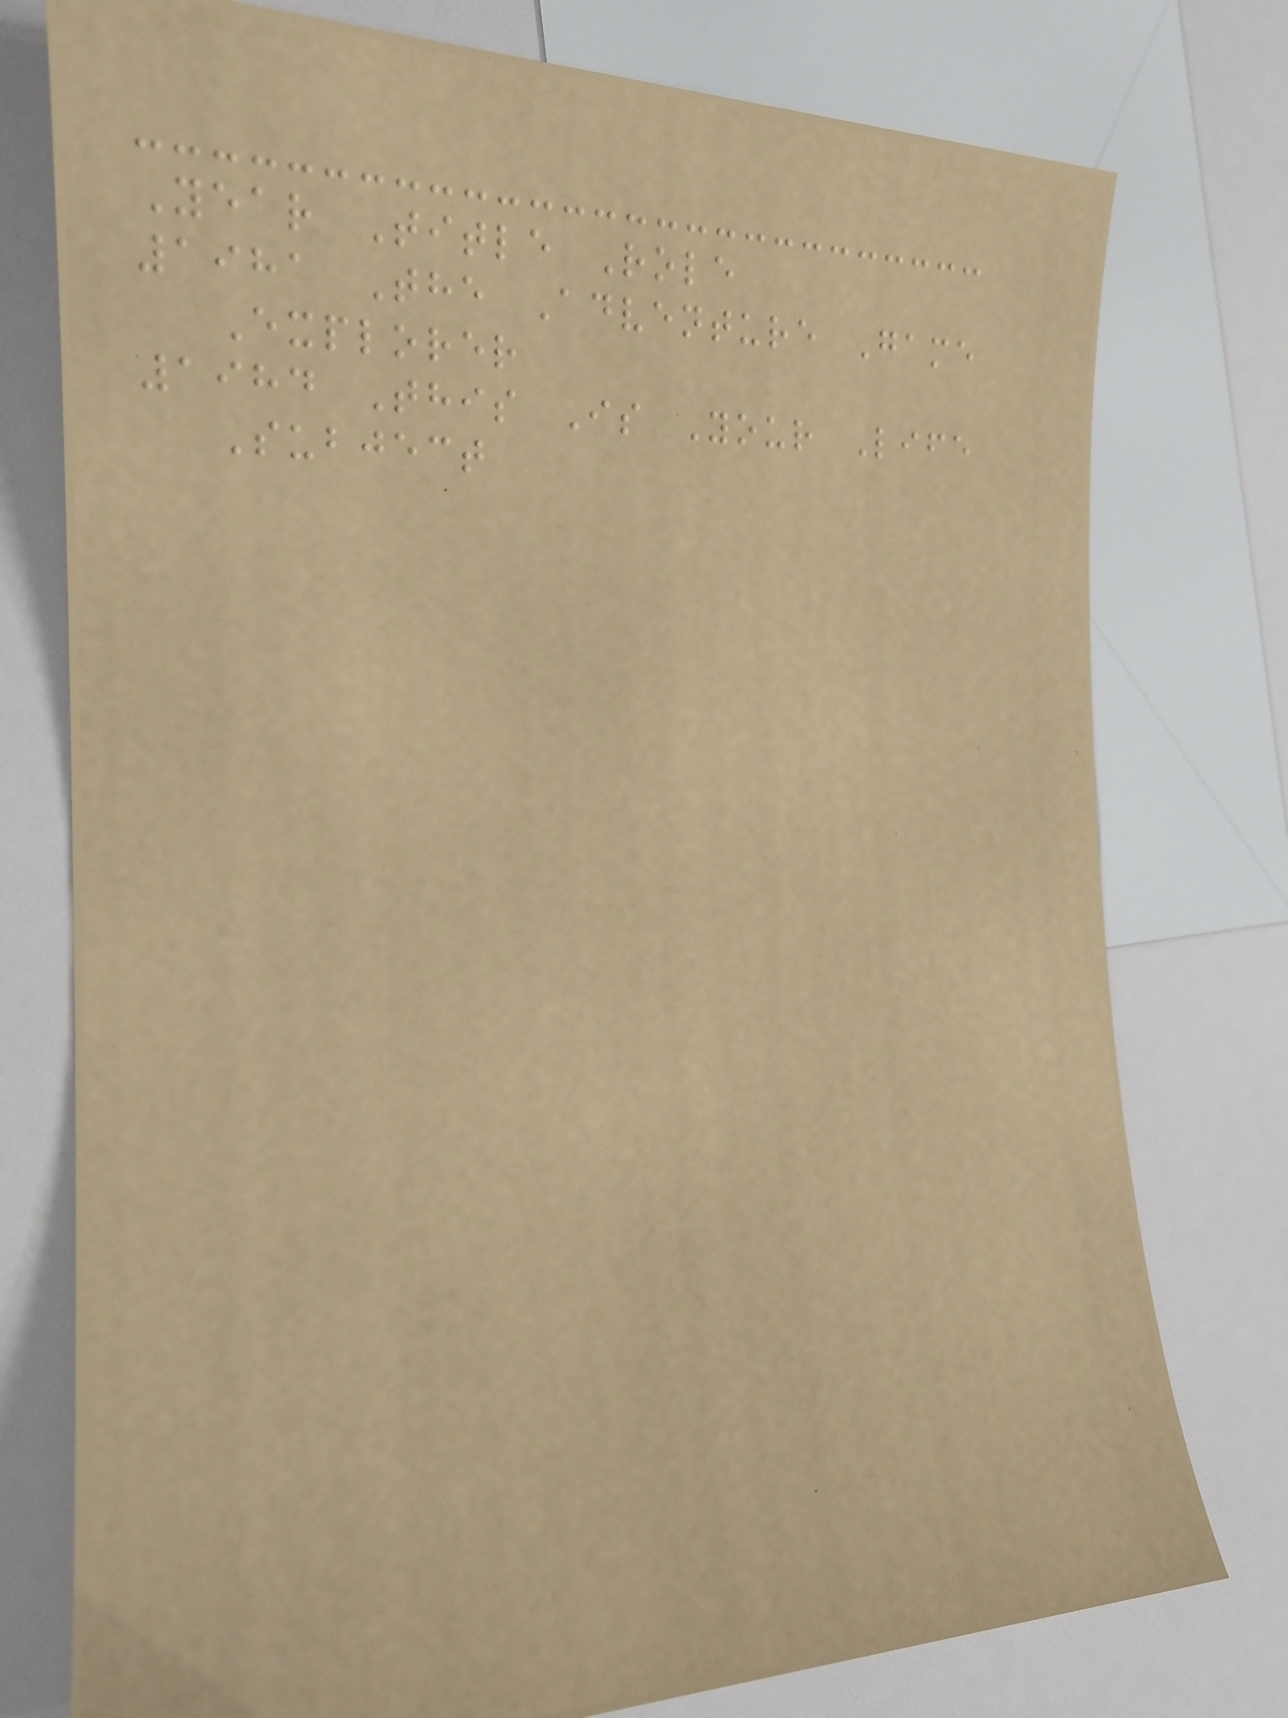Year Title Role
1981 The Adventure Game
Explorer
1984 This Is Your Life
Subject
